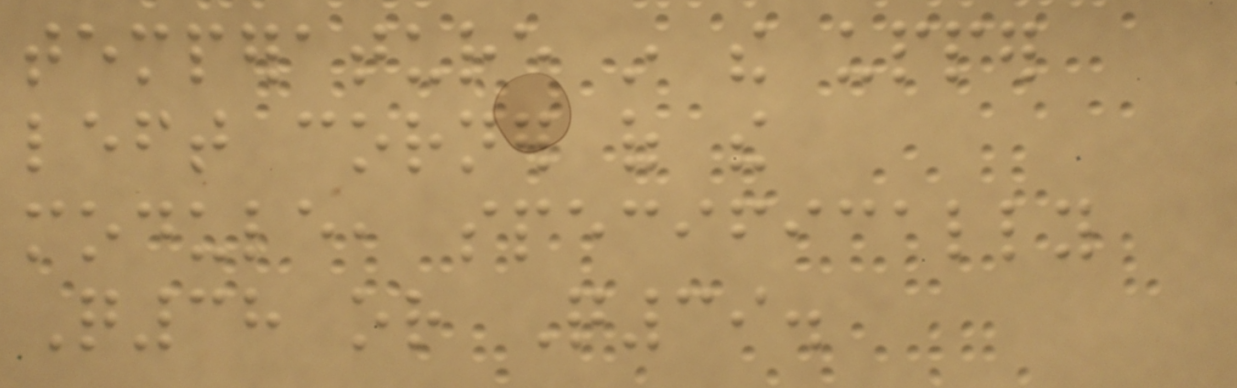temperature in the upper
left corner of the
module, specifically
Q38 or Q39.
